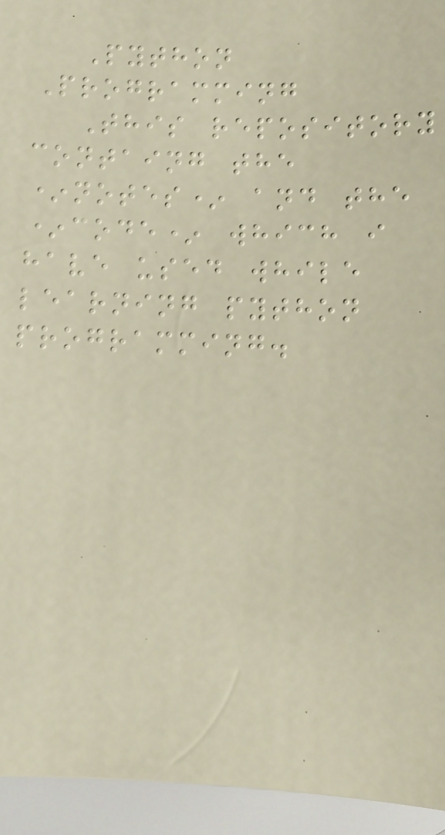Python
Programming
This repository
containg the
*notes* and the
*code* which i
have used while
learning python
programming.
